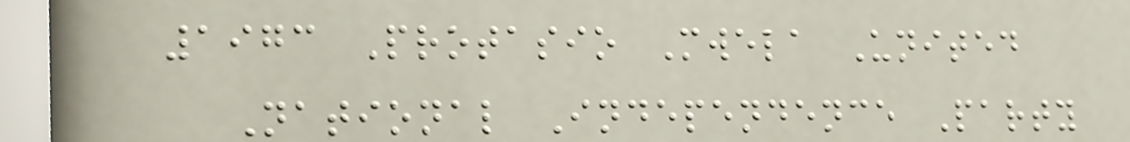1973 Protasio Mwela United
National Independence Party
